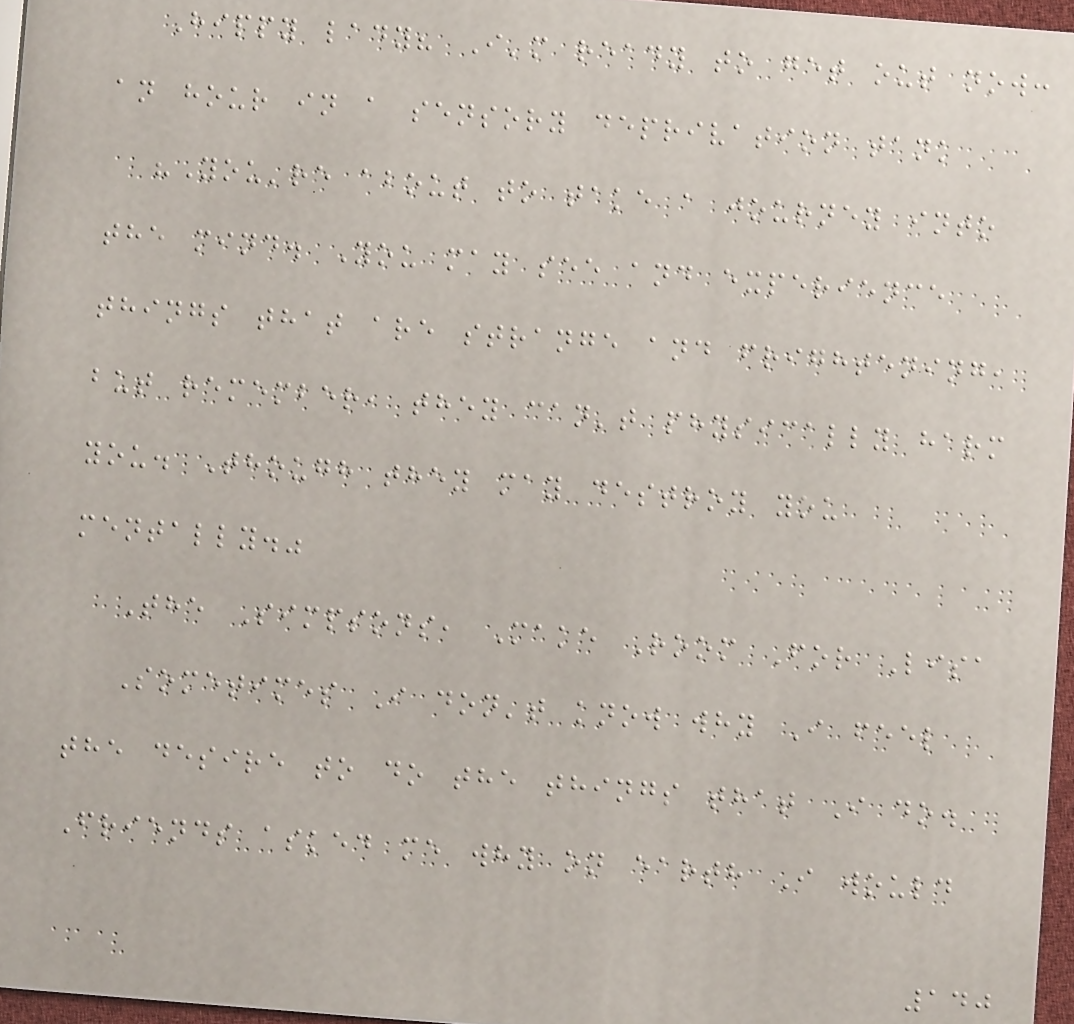Hippy lady? I'm ready to get out now:
an hour in a sensory deprivation tank
"You're about to take a journey into
the mind. You may see and experience
things that are strange and frightening,
but remember, they can't physically harm
you. Though they may destroy you
mentally."
The Simpsons, Make Room For Lisa
Sometimes I don't know why I feel
the desire to do the things that I do.
Friends asked me why on earth I would
140
